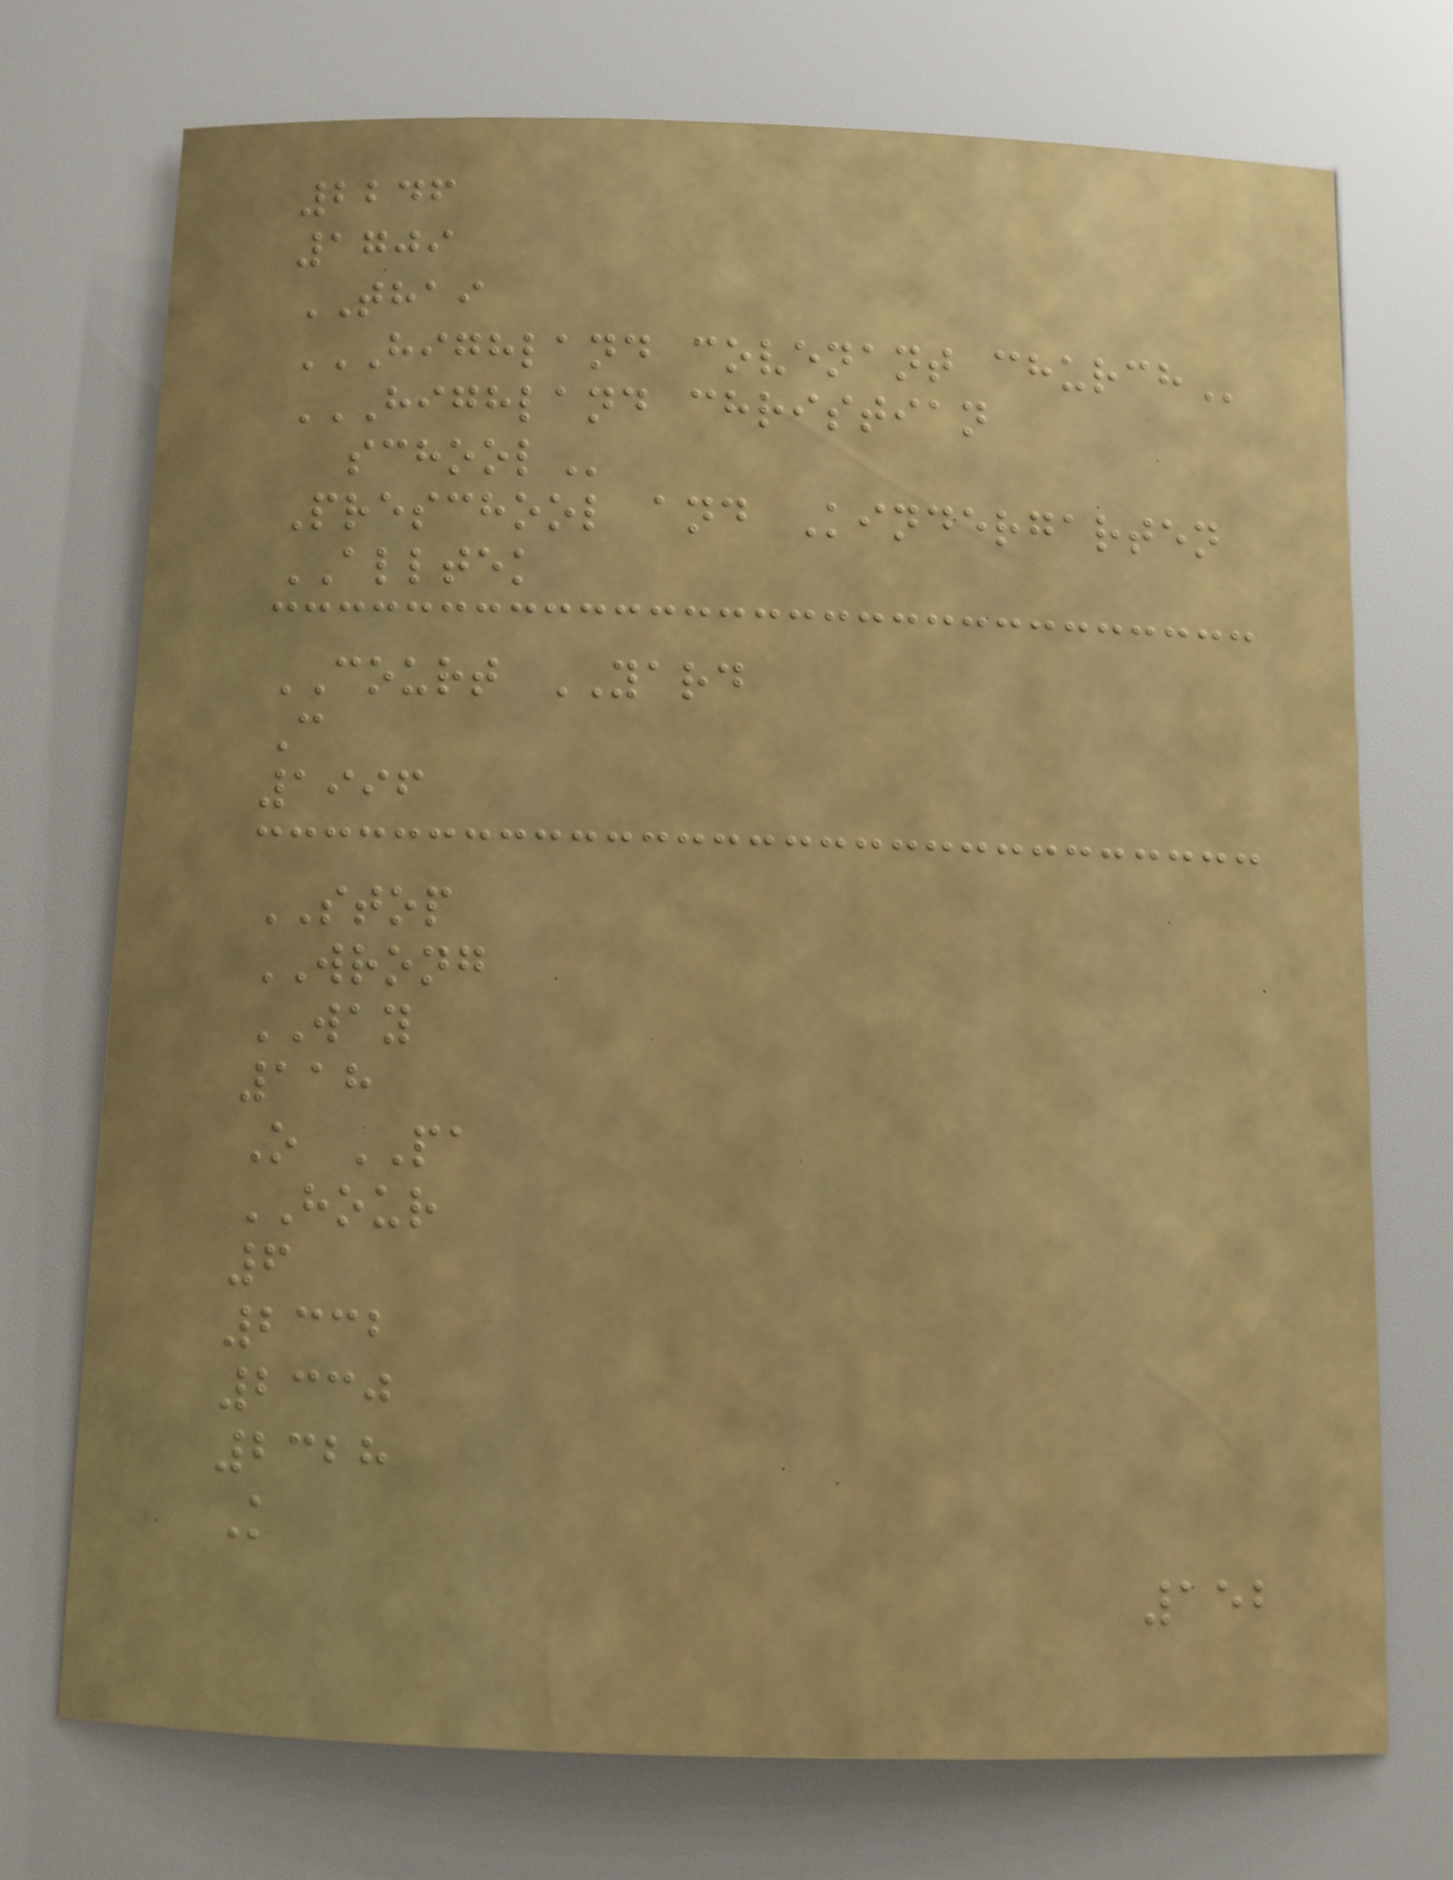2246
1709
THAI
HIGHLAND COVENANT CHURCH
HIGHLAND CHRISTIAN
SCHOOL
Preschool and Kindergarten
ALLTEK
COURT YARD
C
1996
STOP
WRONG
WAY
118
O PA
HOUR
6
2332
2330
2328
K
152
